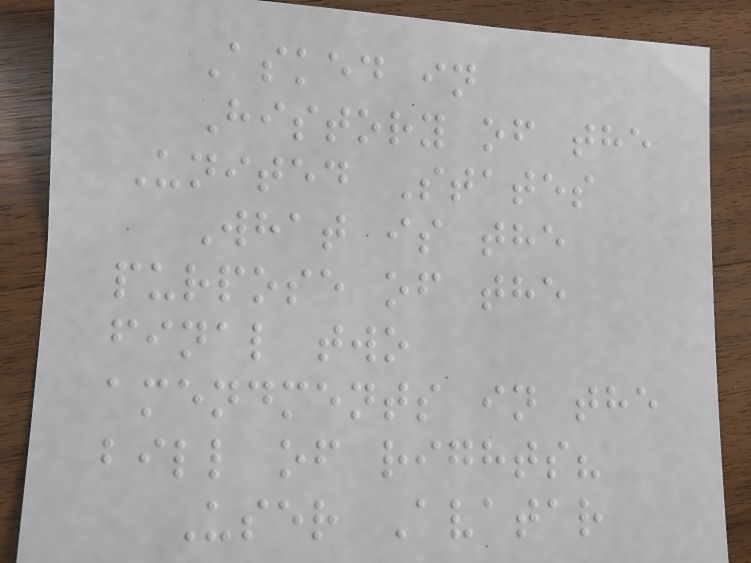Asked in
History of the
United States
What is the
purpose of the
final two
amendments in the
bill of rights?
User Avatar
